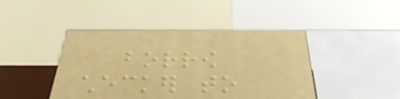borrow
checker to
